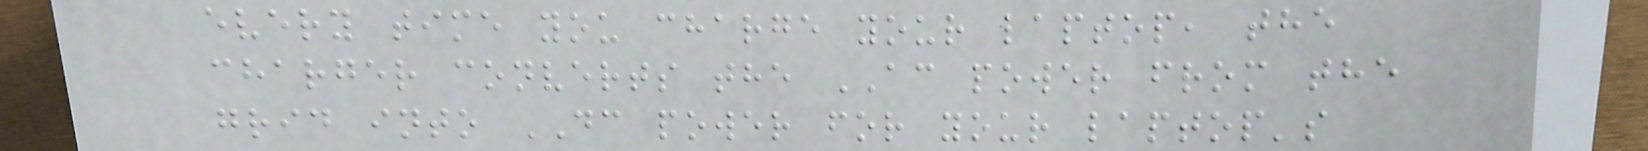every time you charge your laptop, the
charger converts the AC power from the
grid into DC power for your laptop's
